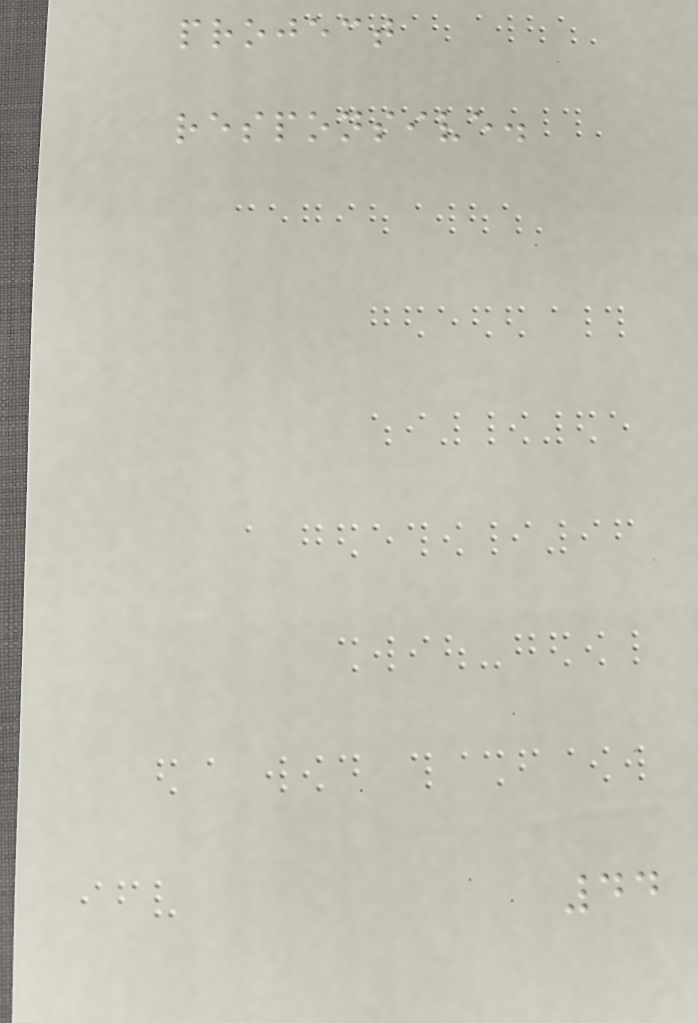project
responsive.
44
